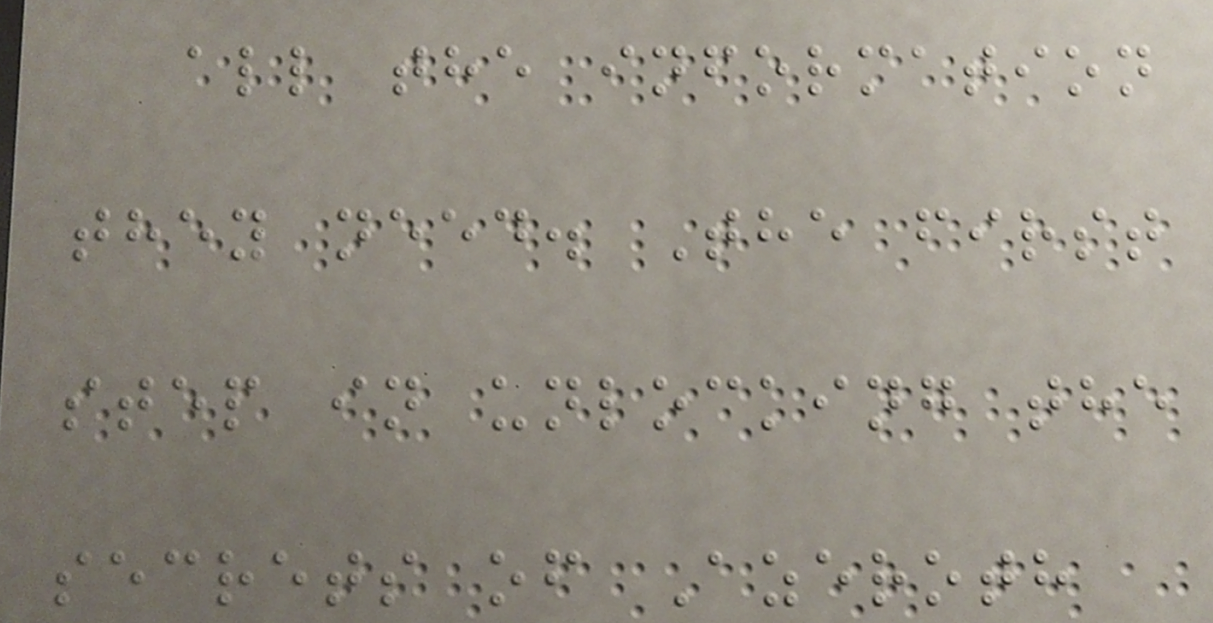all the information
they need. The first
step in unlocking the
secrets of Azeroth
